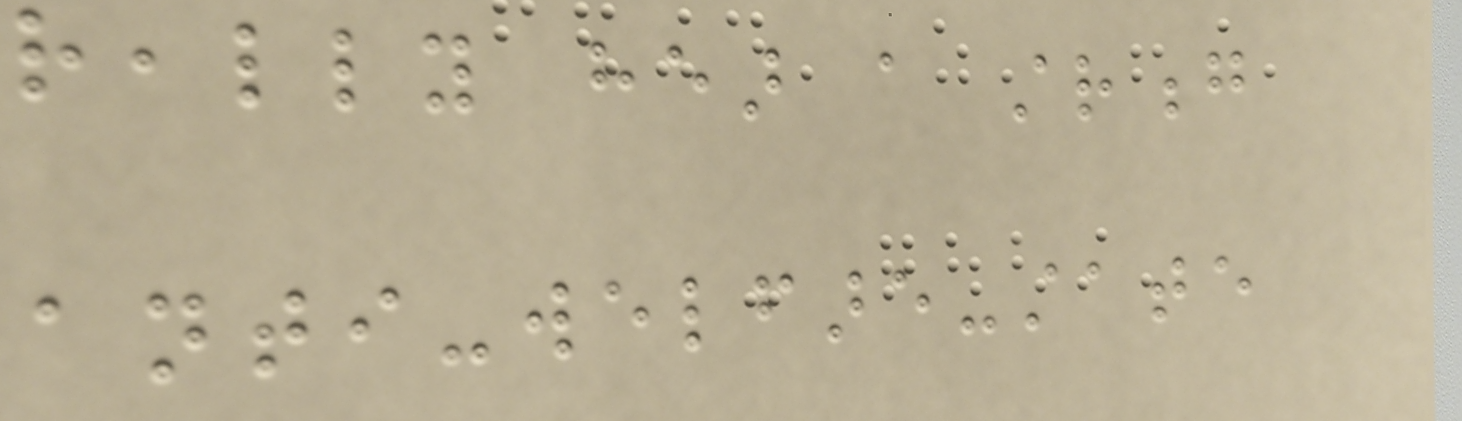really hear a strong
anti-welfare-state
